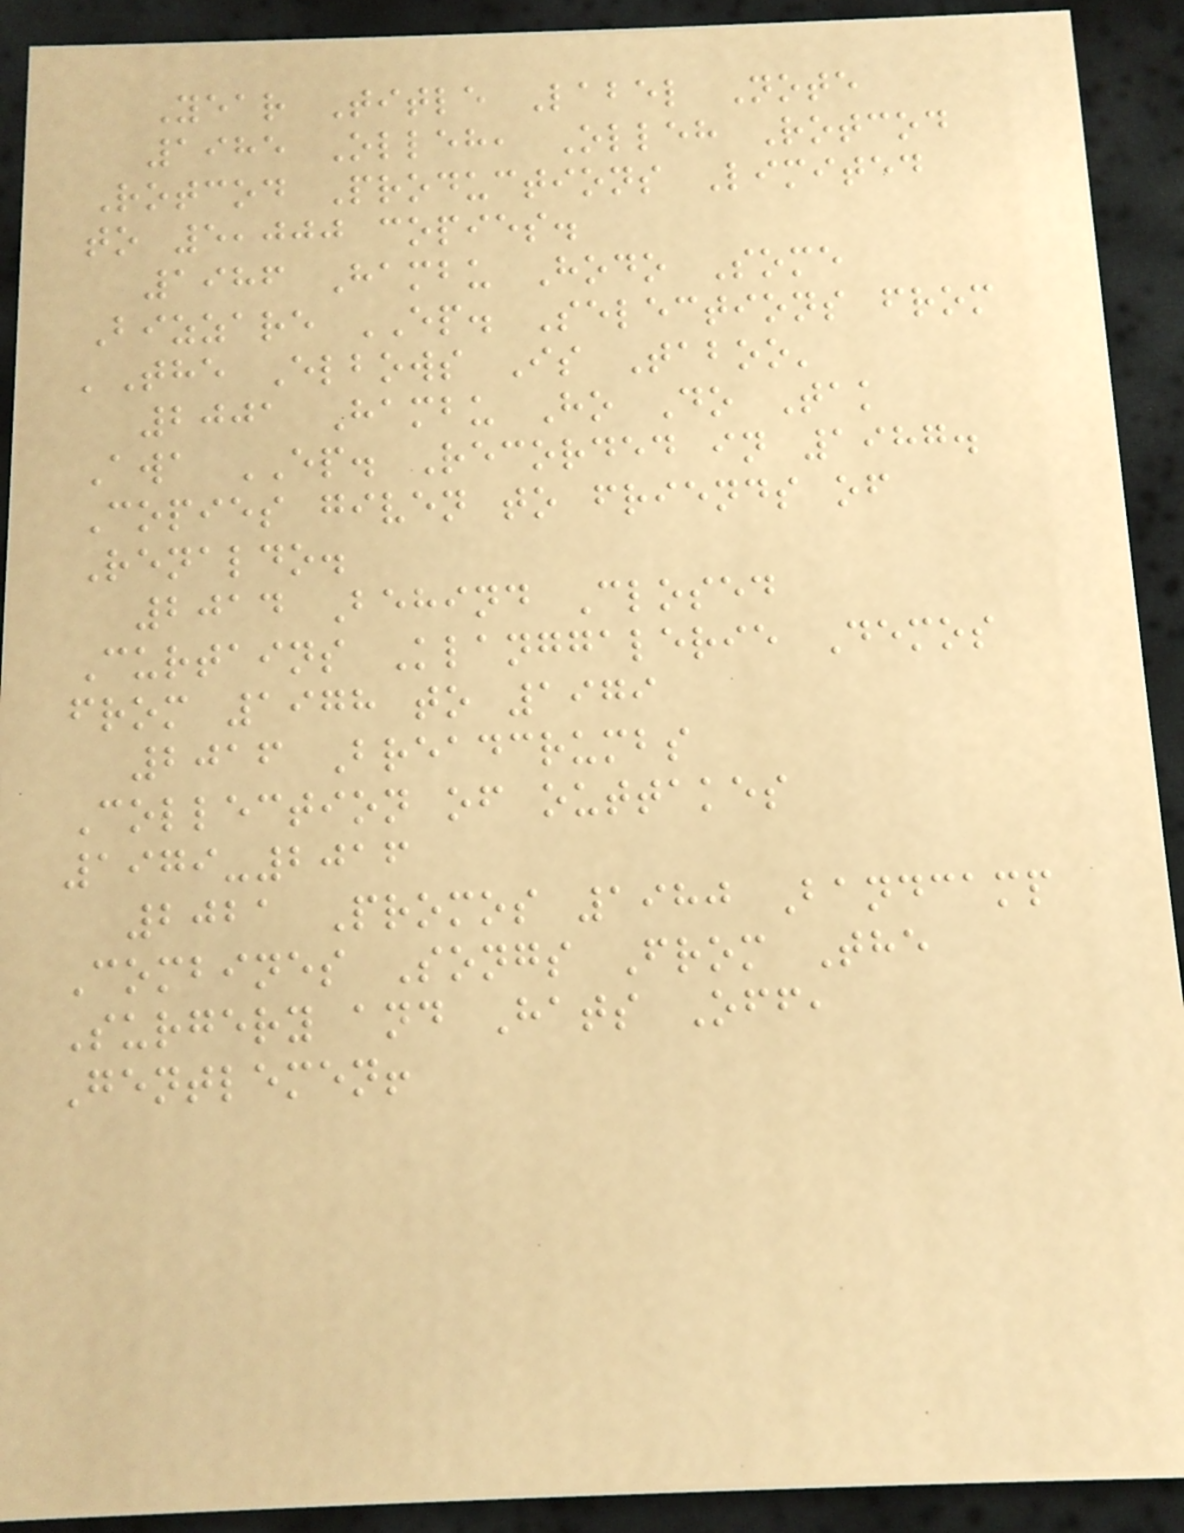Year Title Label Note
1985 Olleh, Olleh Rotcod
Rotcod Productions Limited
to 5,000 copies.
1986 Hambu Hodo Some
Bizzare EP. Selections from
'The Elbows Is Taboo'
2001 Hambu Ho Do Tak
Awa EP. Recorded in 1987.
Copies given to friends of
Renaldo.
2014 Behind Closed
Curtains Klanggalerie Demos
from 1978 to 1979
2016 Breadcrumbs
Collection of outtakes
1979-2016
2021 Promos 1980 Bandcamp
Combines Songs From The
Surgery and Hats Off,
Gentlemen!
